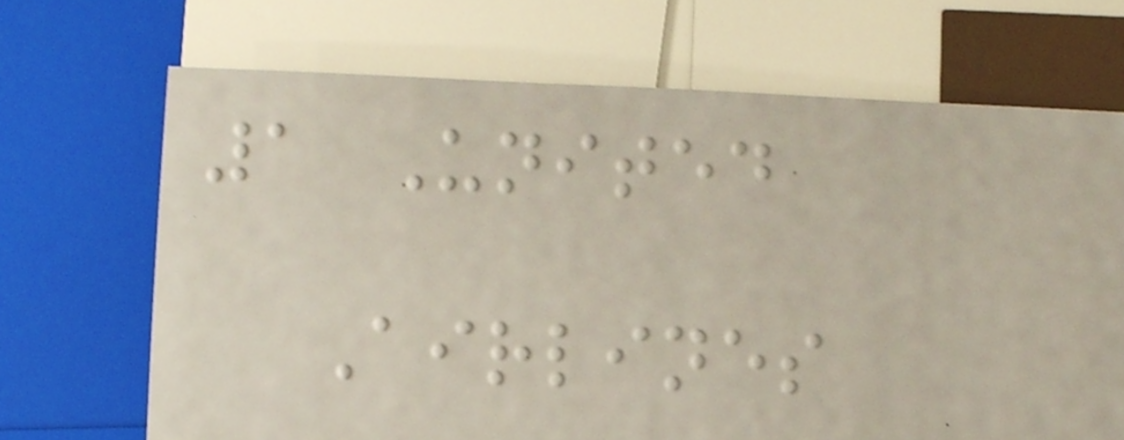1 United
Airlines
